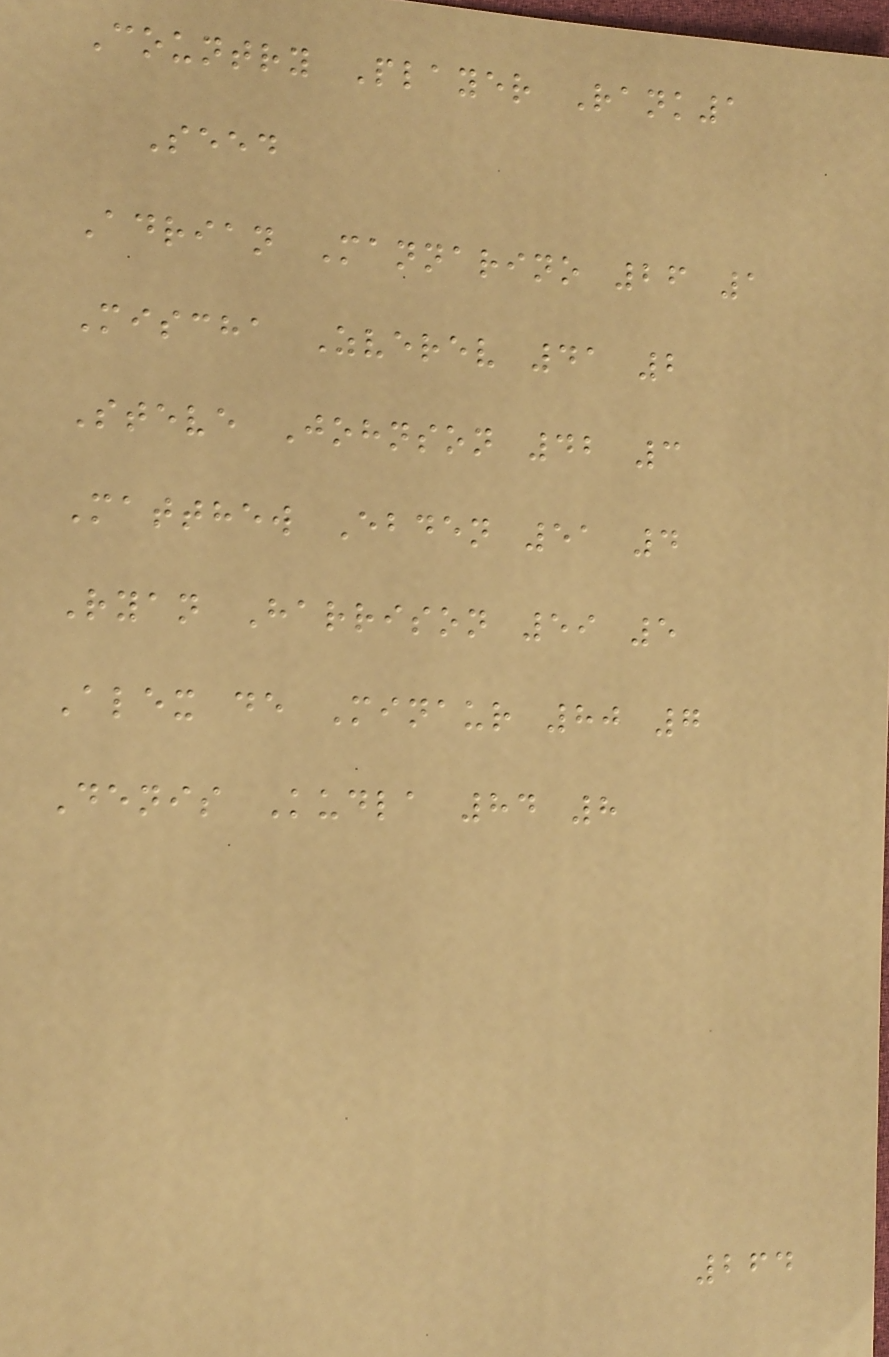Country Player Rank1
Seed
Adrian Mannarino 26 1
Mischa Zverev 41 2
Steve Johnson 42 3
Matthew Ebden 51 4
Ryan Harrison 59 5
Alex de Minaur 80 7
Denis Kudla 84 8
264
